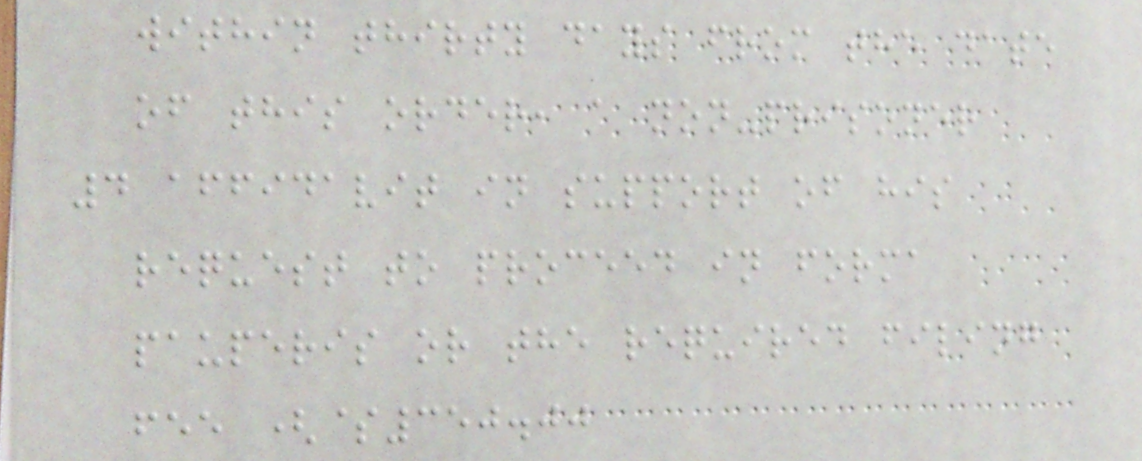within thirty days from the date
of this order, a non-prisoner
4 affidavit in support of his
request to proceed in forma
pauperis or the required filing
fee ($350.00
